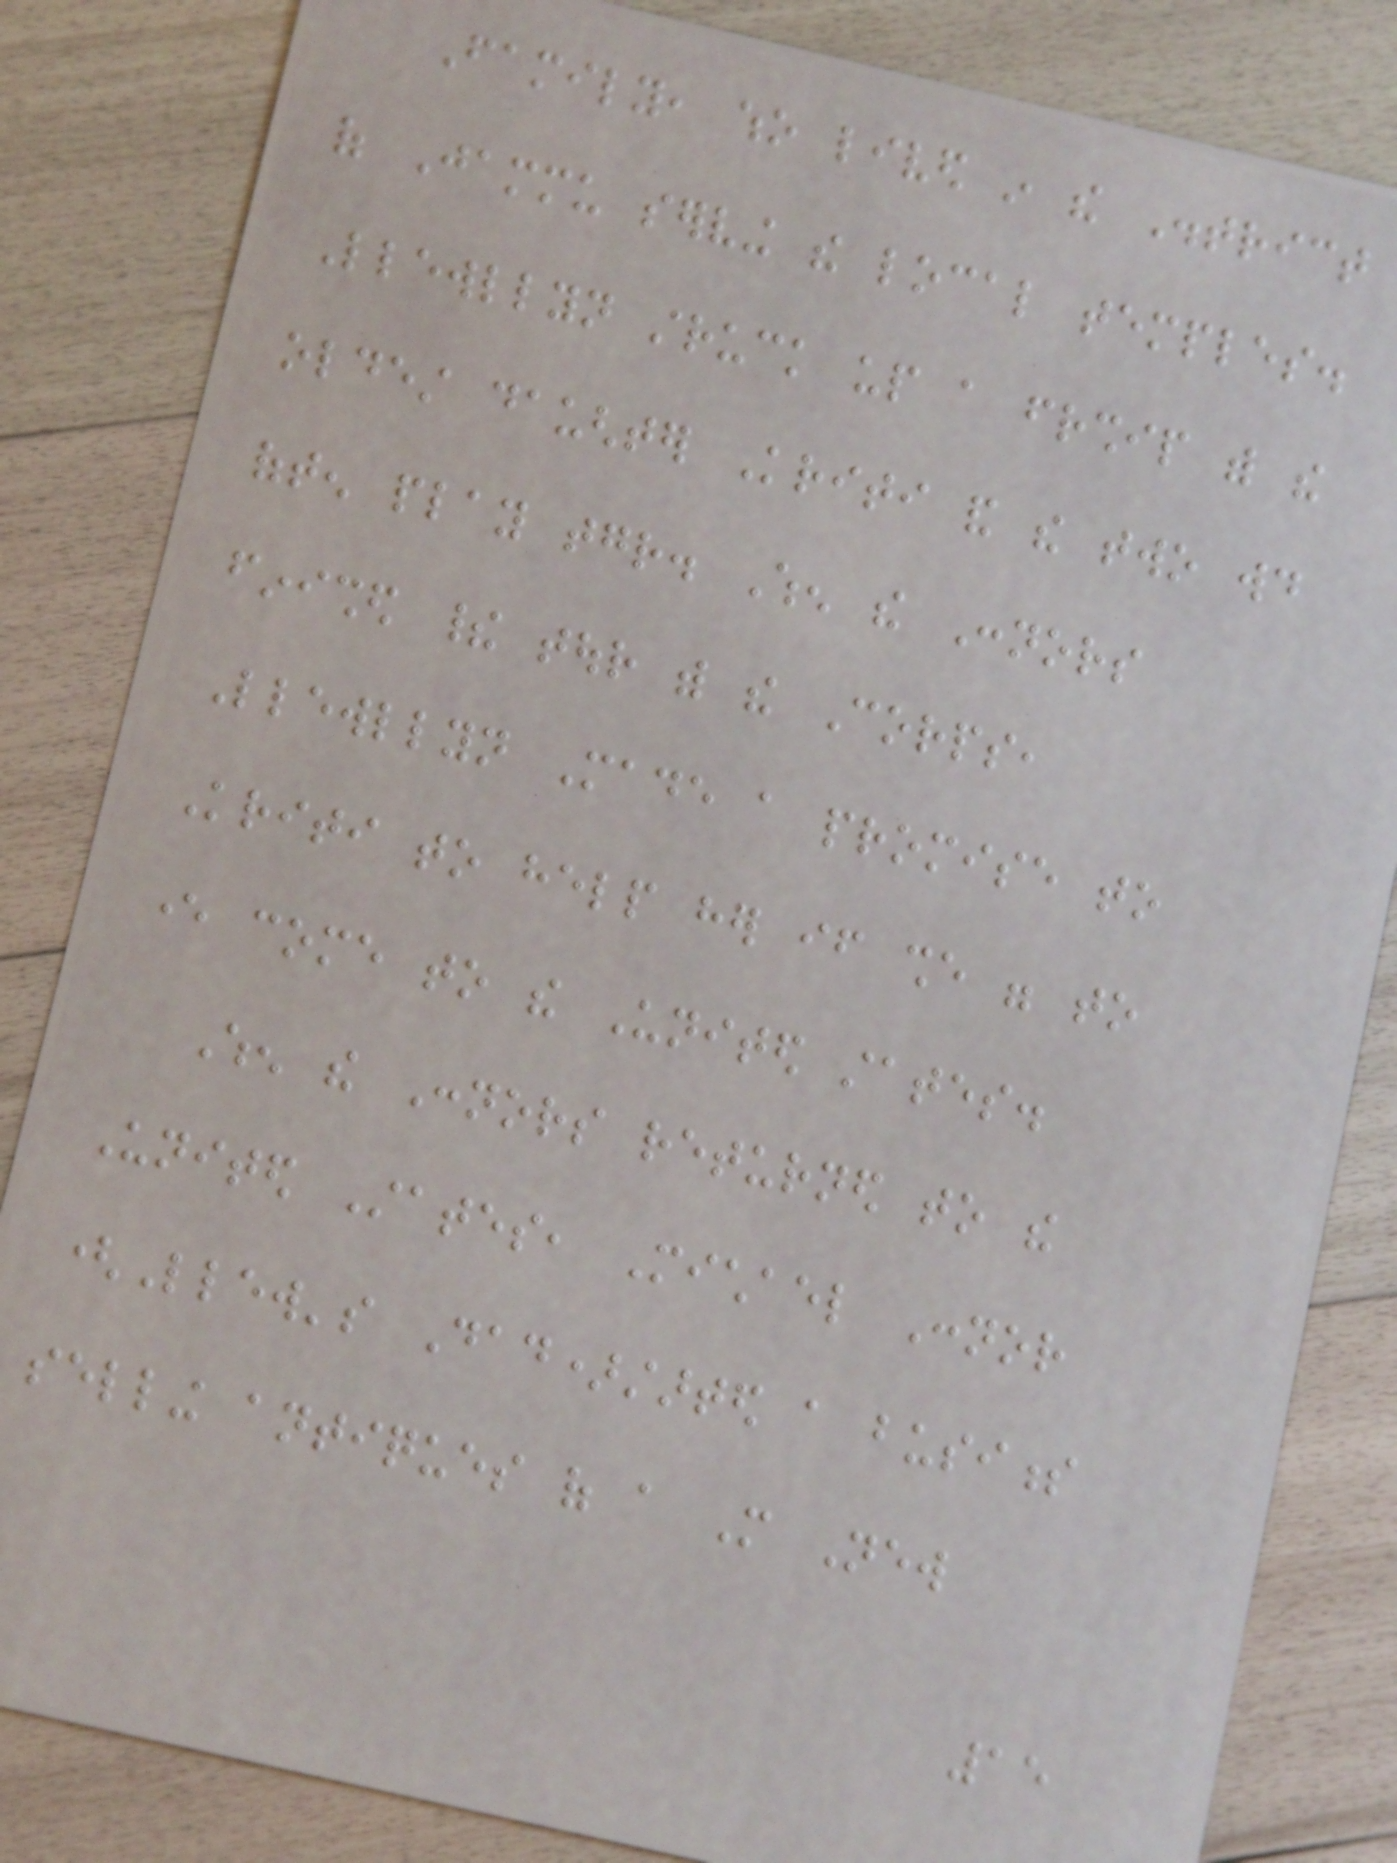Family, who lived in the District
of Jammu serving the local temples.
Llewllyn struck up a friendship with the
oldest daughter Kriti and the two would
often play together. When the Connors
finished their tour with the Corps,
Llewllyn Made a promise to
Kriti to help her if she were to
ever come to the United states.
When the Connors returned to the
United States, Michael Connor
(Llew's Dad)started a business
selling antiques of a More New
15
